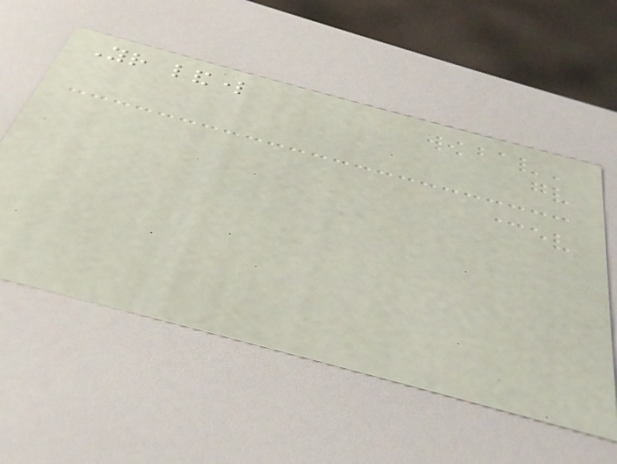Your landlord
